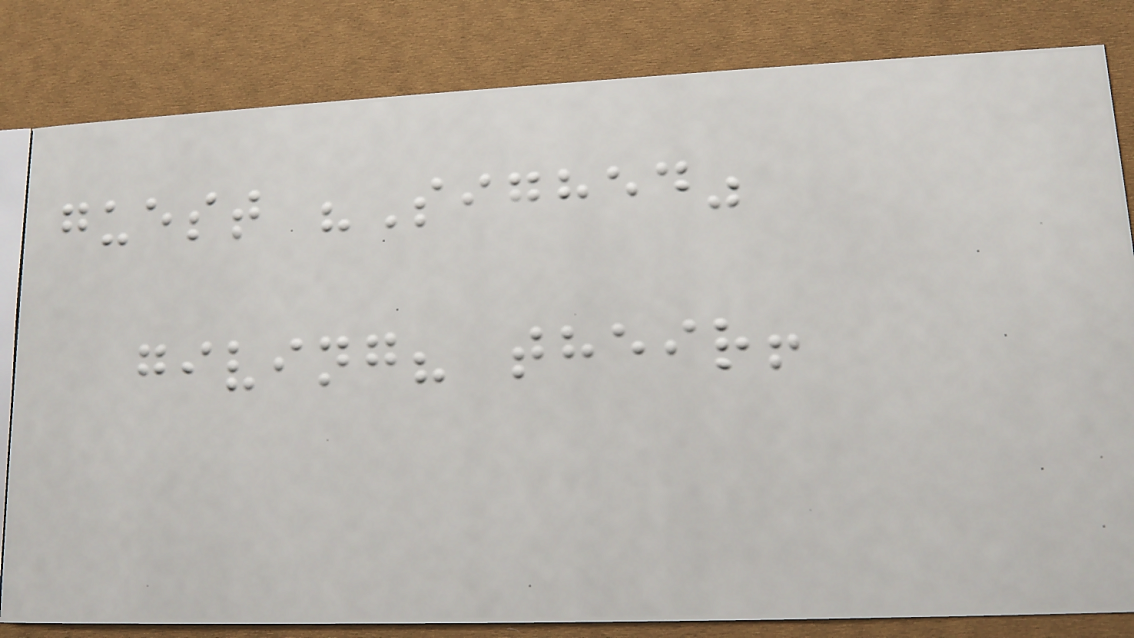guest "Sighed"
giving? their!
